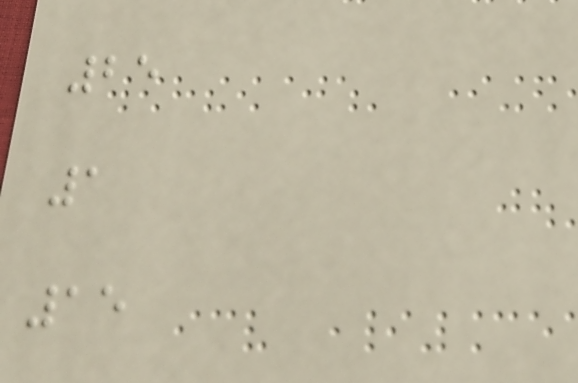25
1
15
